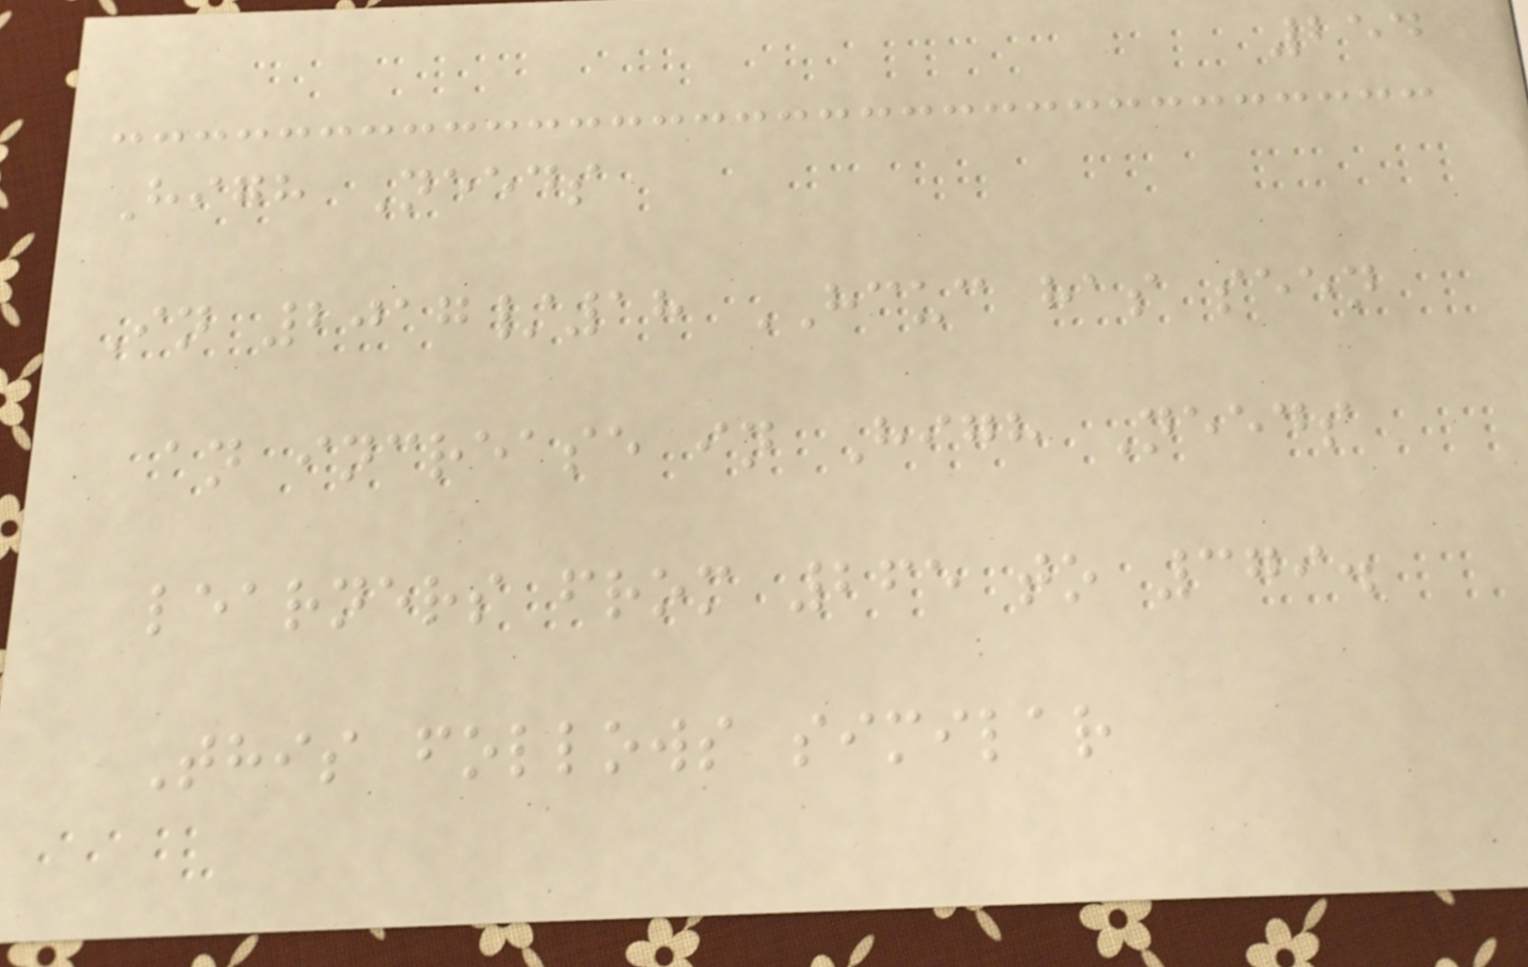254
High Needs
In 2017/18 HCUC has seen
an increase in High Needs
learners from 265 to 379.
This follows similar
